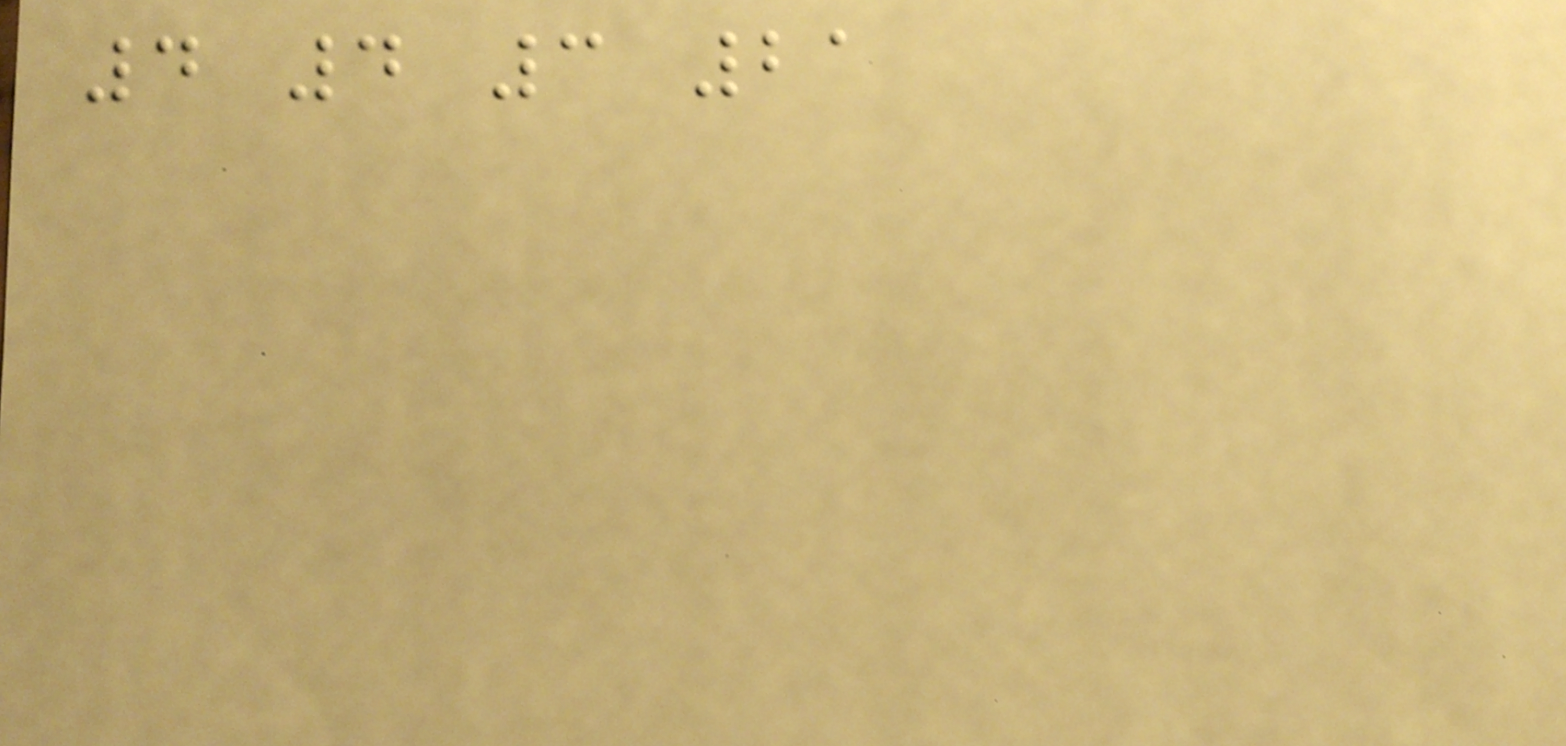4 4 3 21
